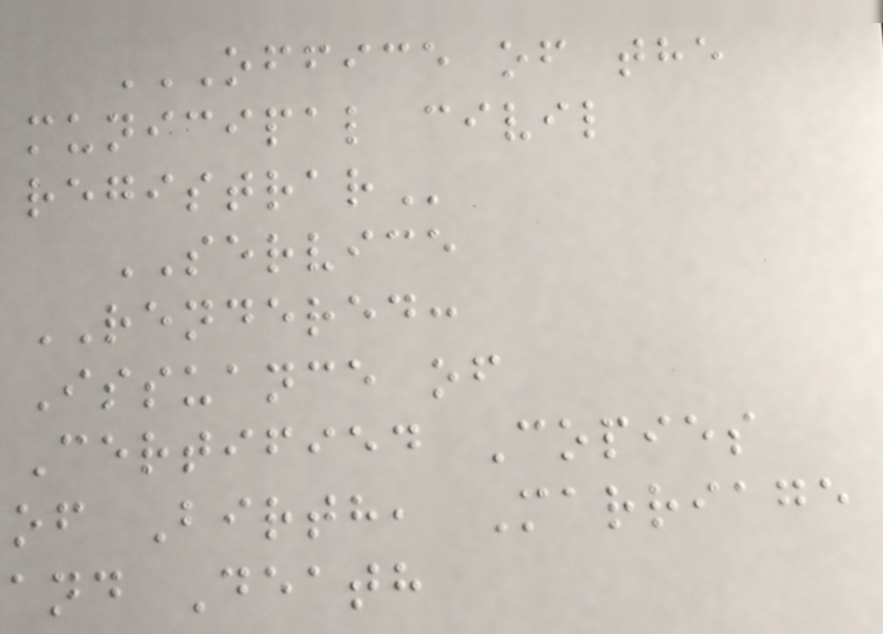OFFICE OF THE
MUNICIPAL CIVIL
REGISTRAR
SERVICE
RENDERED:
Issuance of
Certified Copies
of Birth, Marriage
and Death
